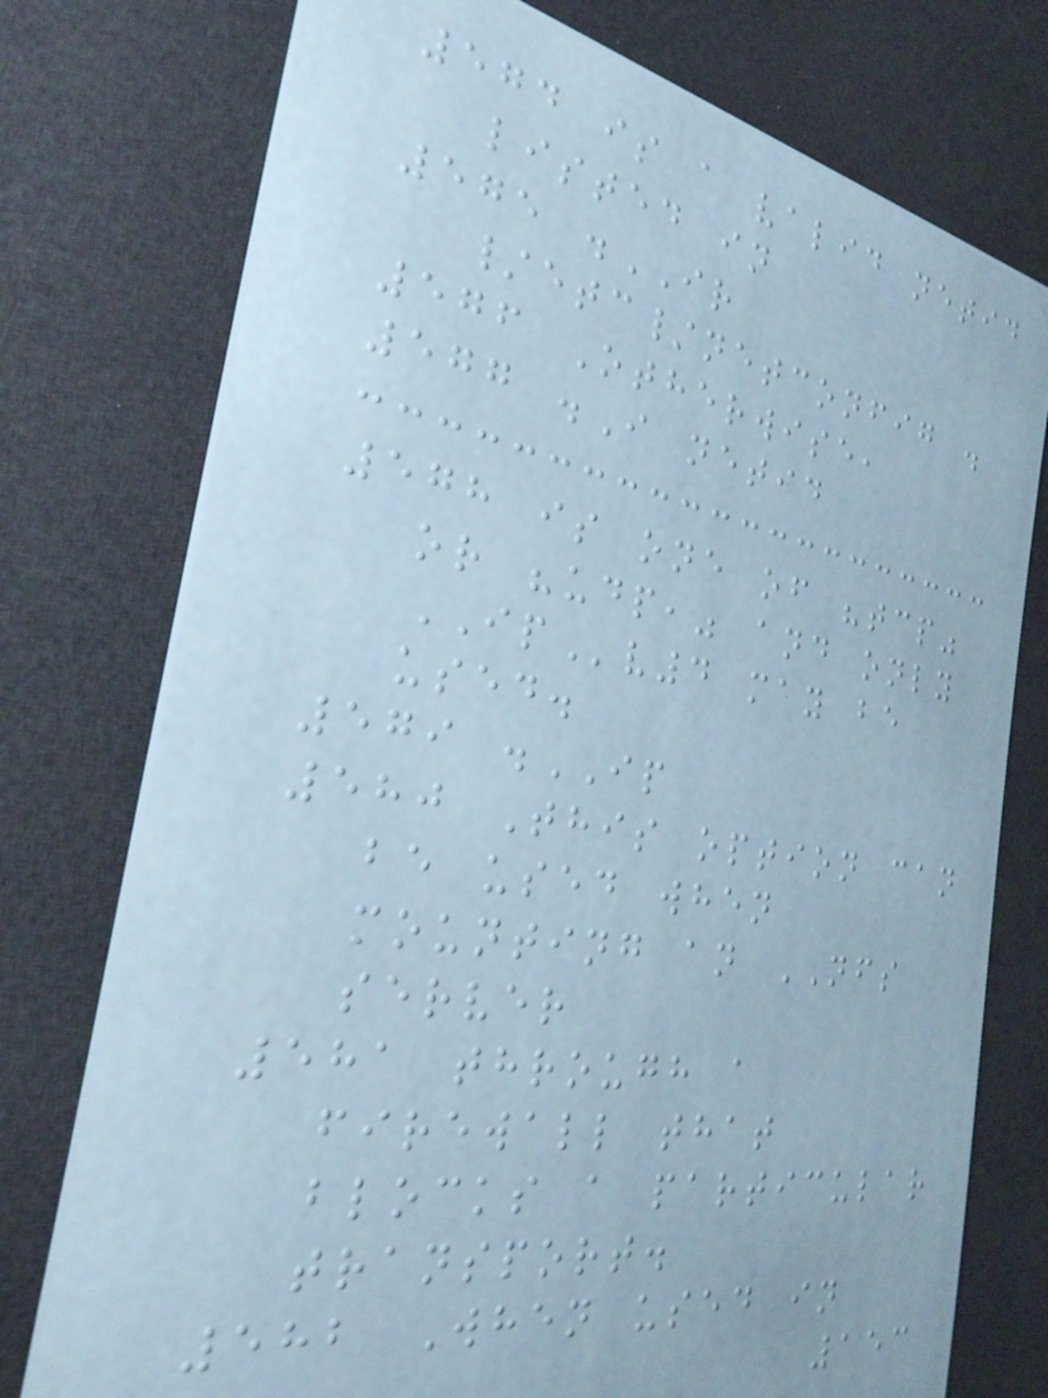574 is a valid netid
listed in
575 .IR
/etc/netconfig .
576 Otherwise,
577 .I netid
578 is one of "tcp"
or "udp," and only
IPv4 may be
used.
579 .IP
580 This option can
be used when
mounting an NFS
server
581 through a
firewall that
blocks a particular
transport.
582 When used in
153
